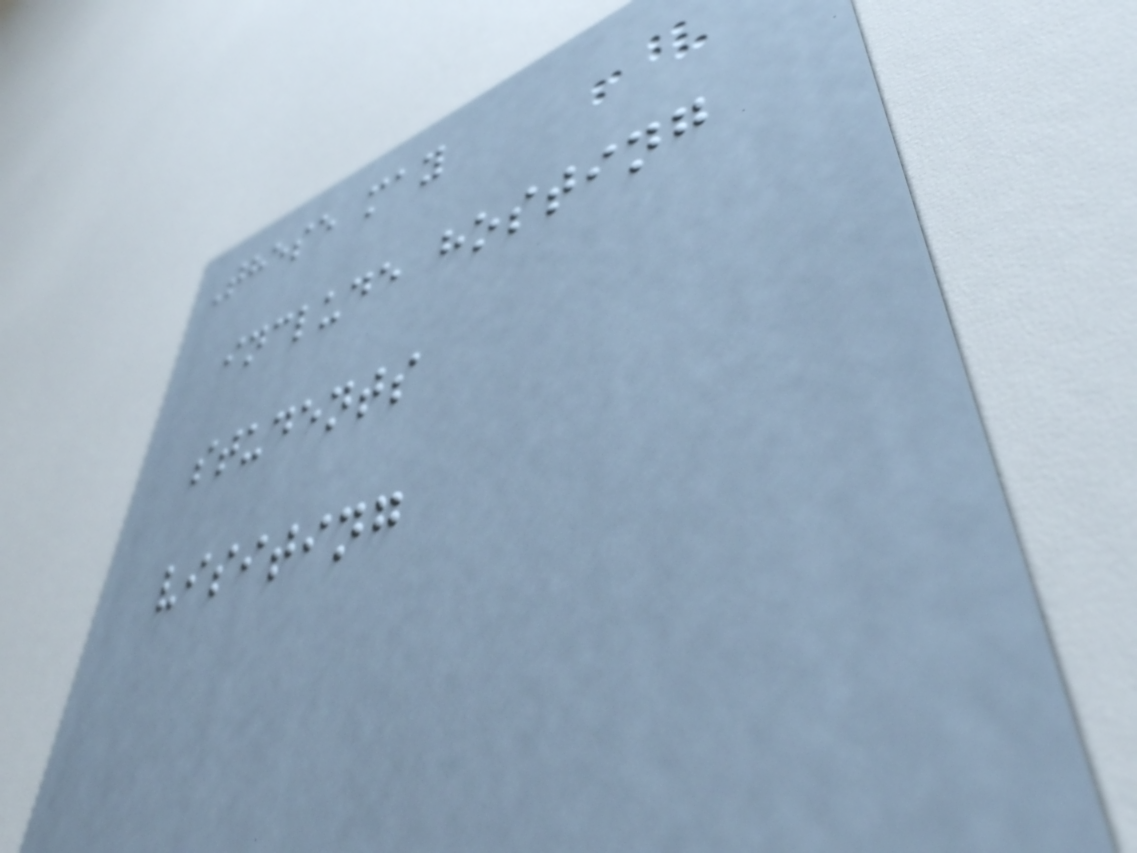These may
include hosting
students
visiting
